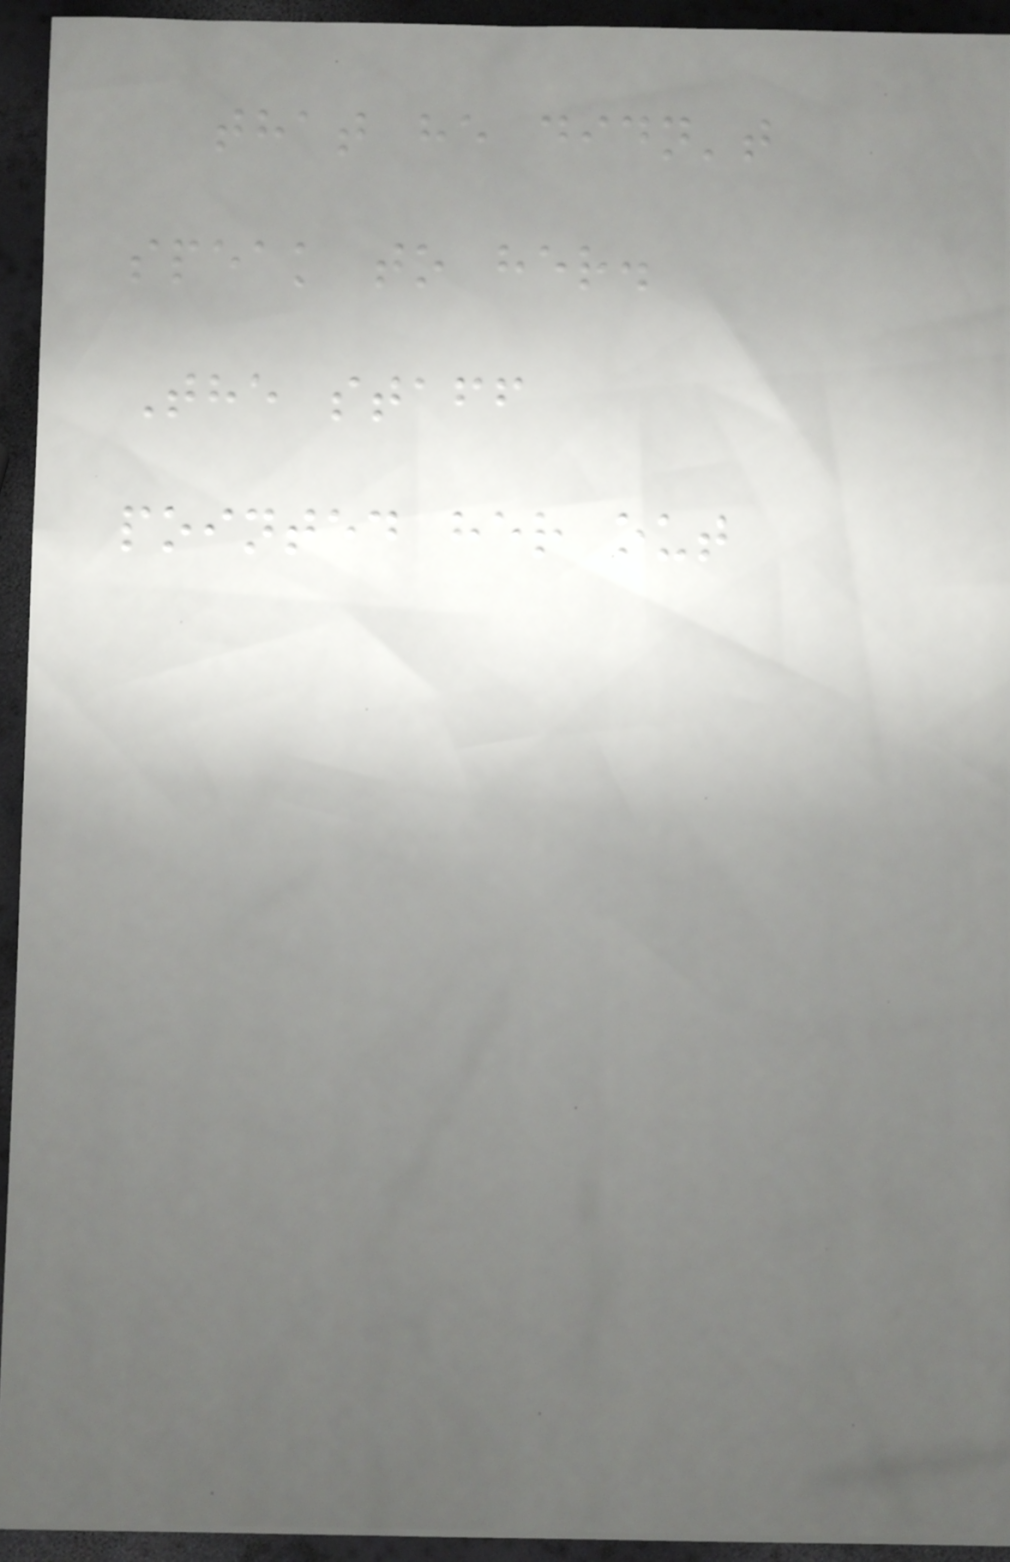that he didn't
speak to her.
The staff
pointed her out
